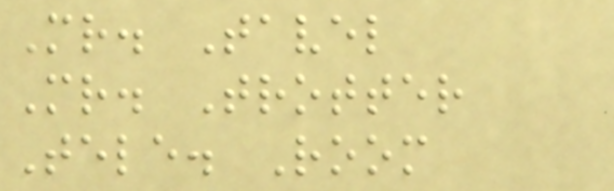Mr. Tavel
Mr. Trotter
Tele. Room
